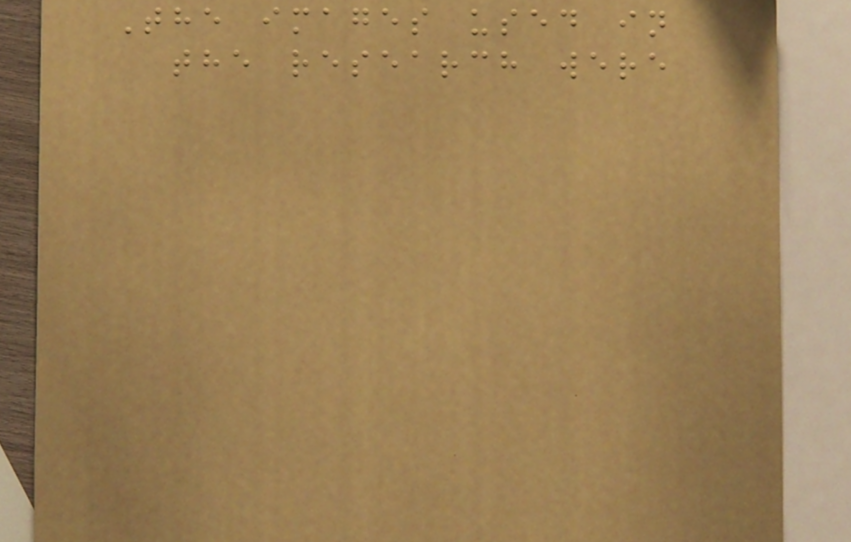The images used in
the research were
